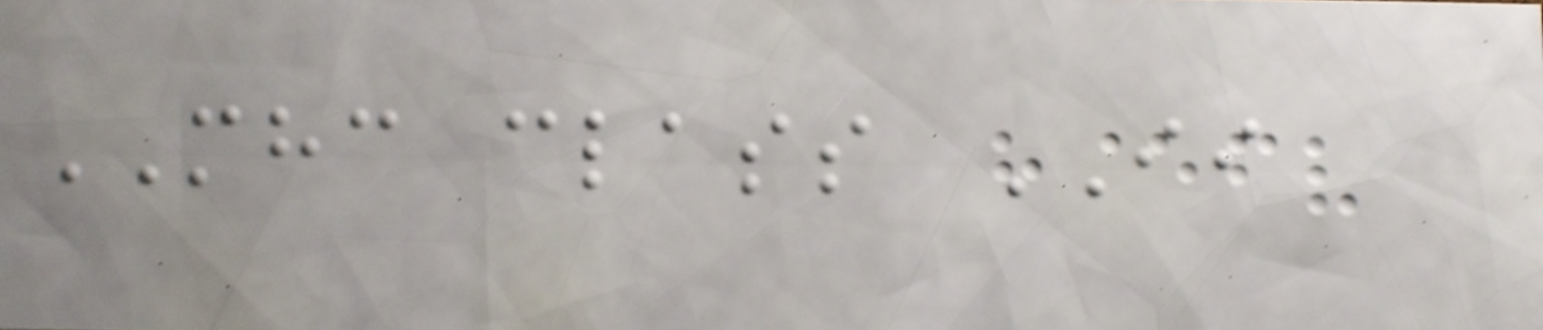MHC class II
